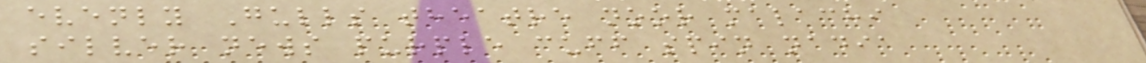evenly Gulls theatre noor malachi
silver news purple cuff spin nadia
